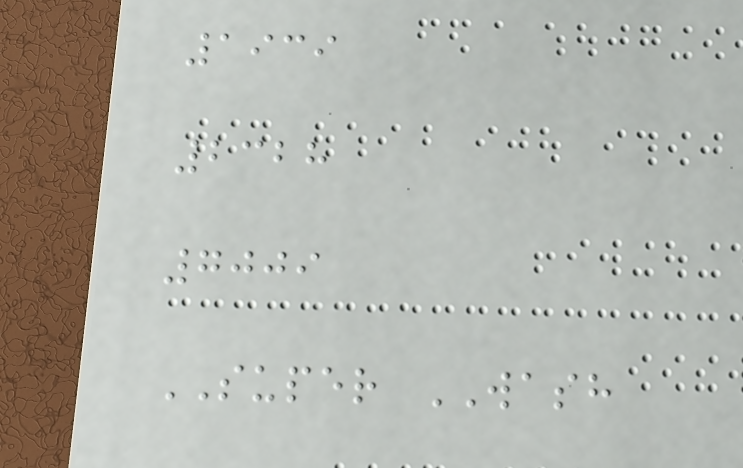1939
2328
7009
SUPER WASH
